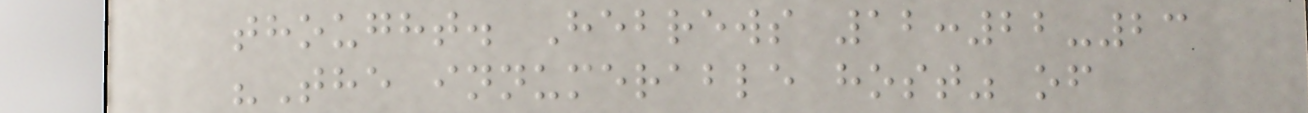thought. Hebrews 12:22-23
"The innumerable host" of
